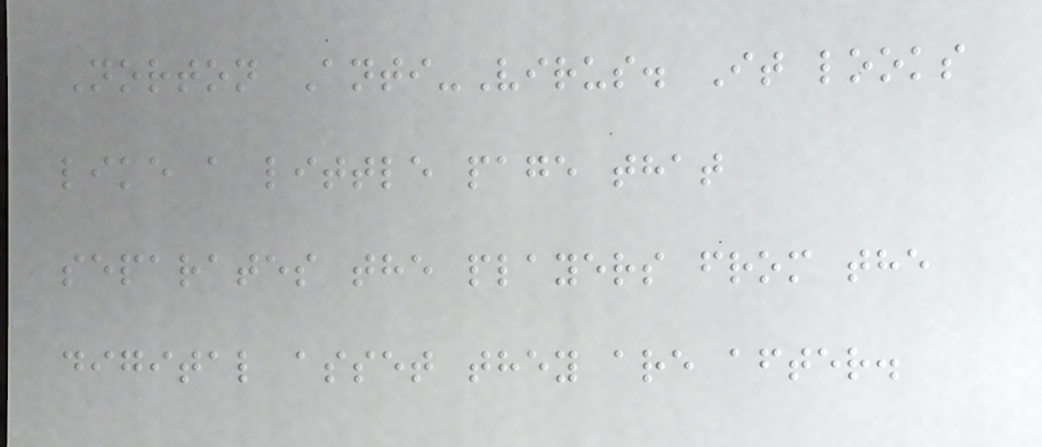Norton Anti-Virus. It looks
like a little page that
separates the players from the
digital asset they are after.
